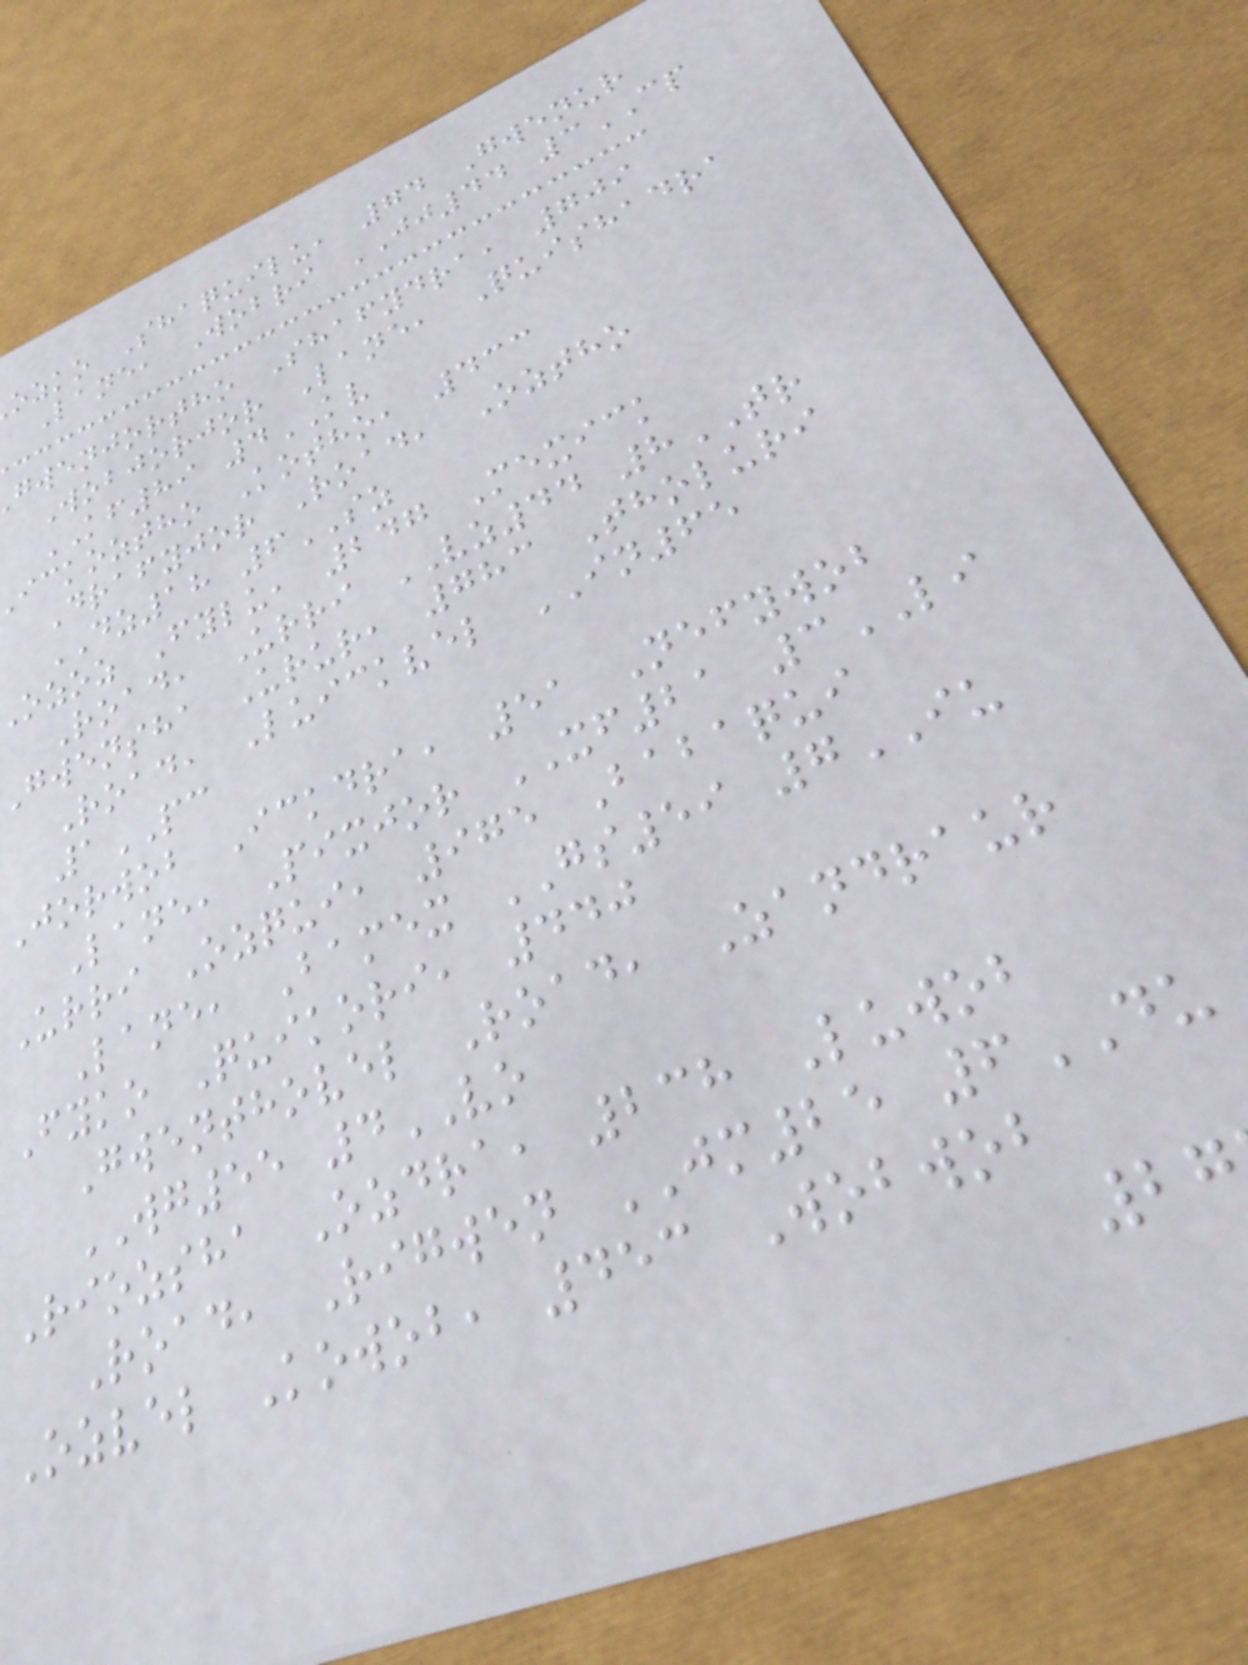ozko Shaquilu, 74 Gwenur
Lane, Wobri JJ44 3CP
gwenjortho Shafydra, 709
Wobjorjor Lane, Quishadra
KF89 4KV
ickoztho Kotho, 433
Drafyjor Road, Oztho
DZ18 6SZ
ozoz Fylu, 247 Mexick
Road, Urri VZ44 8TR
Gwensha Urur, 783 Tholuri
Road, Luickvel IN65
1PC
Jorwob Ickdra, 51 Nefywob
Lane, Pixjor XF21 3LI
Urri Ozqui, 975 Babaqui
Lane, Bamex GS59 7IU
Fyko Quikori, 440
Gwenthovel Road, Zandraur
WG55 4VO
Riozsha Ozdra, 238 Luwob
Road, Rigwen JM25 6DU
Ozvel Kowob, 453 Wobwob
